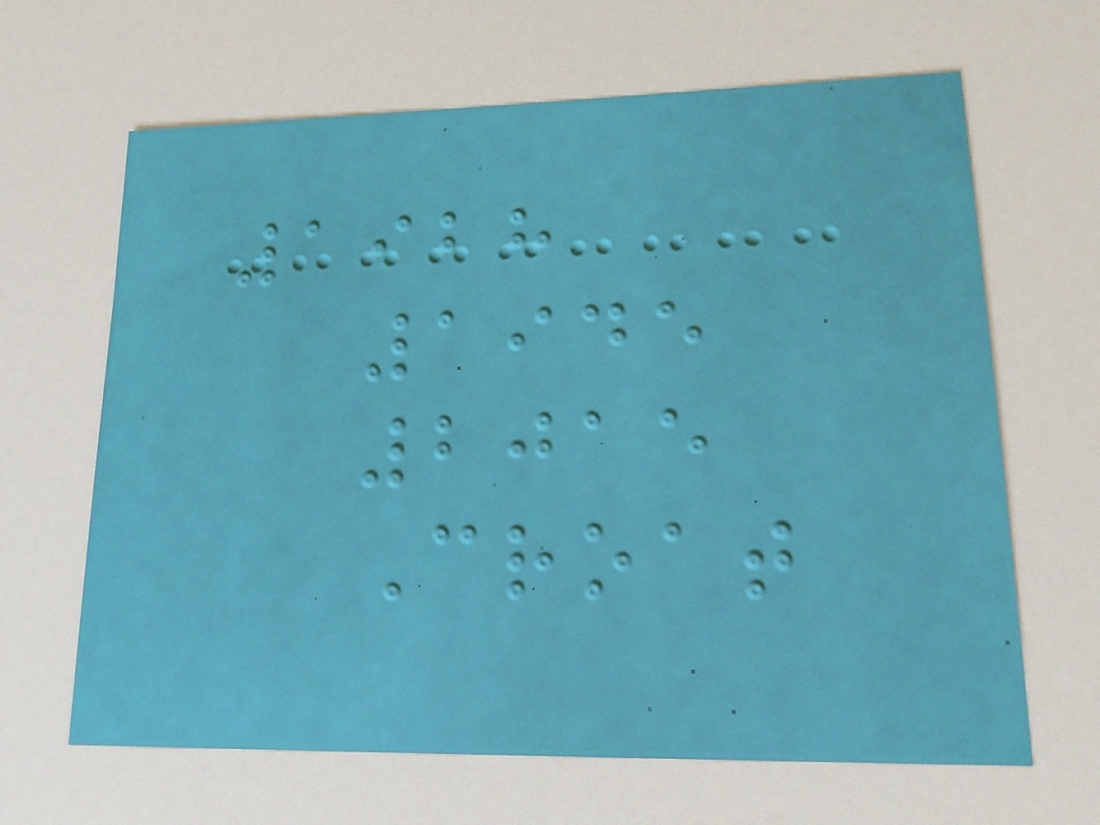1928
1945
2015
Croat
